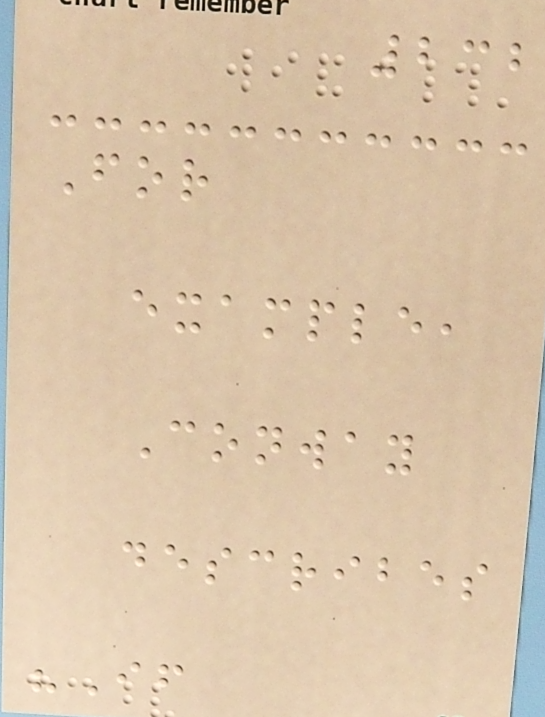232
For
example,
Conway
describes
"If
